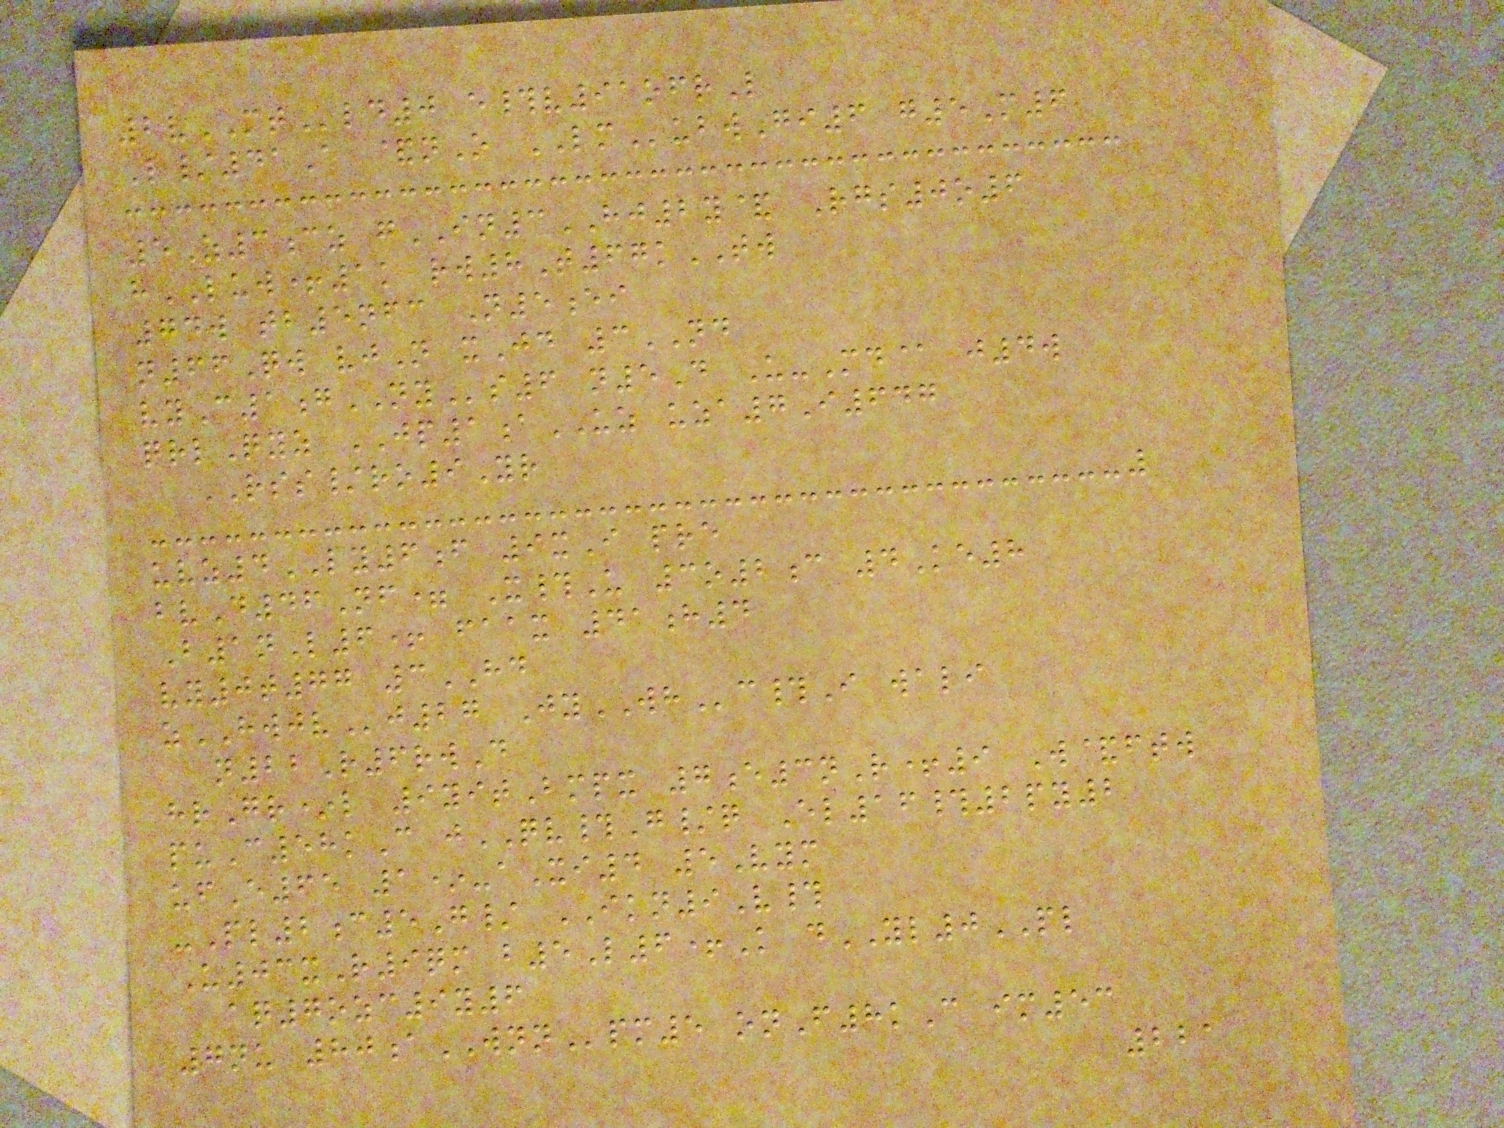2vMTld0 e#v91ofrL
L/41A &nO LMubwGi6 g5M6
5Z3cz gIN3HJ2y& Rgs0o6
hLUW+1k rw8T67kTW
74w tb5nfc N5ei
n66Qw vjN xJd 3ND
vyC1gNYs6 n5D U-Md@ j4w
qrlQyz JP1aUZ uza7I647
RSS/ro9Yr
uvz4LY6f 9xI pre
bvD46Nf= X#U 3o2c 4Ke8
B1nL6+ faax 41h4
vy0t77 3HD
zHWJVj27 JyWHc#I wali
n22R6rwD
hrGr*l 9yitBmpx 7e3nR+9 W&ftw
puC58kC jQV#G/q El16#2py2
ufE65 1*-aXi4 5Vym
-Pl2c5G/ IKN9V#
U03xR9qm b5L6+K dYL0PL
aq7ozc9y6
7nu 80aWNNpm5 onF8kC im53
221
